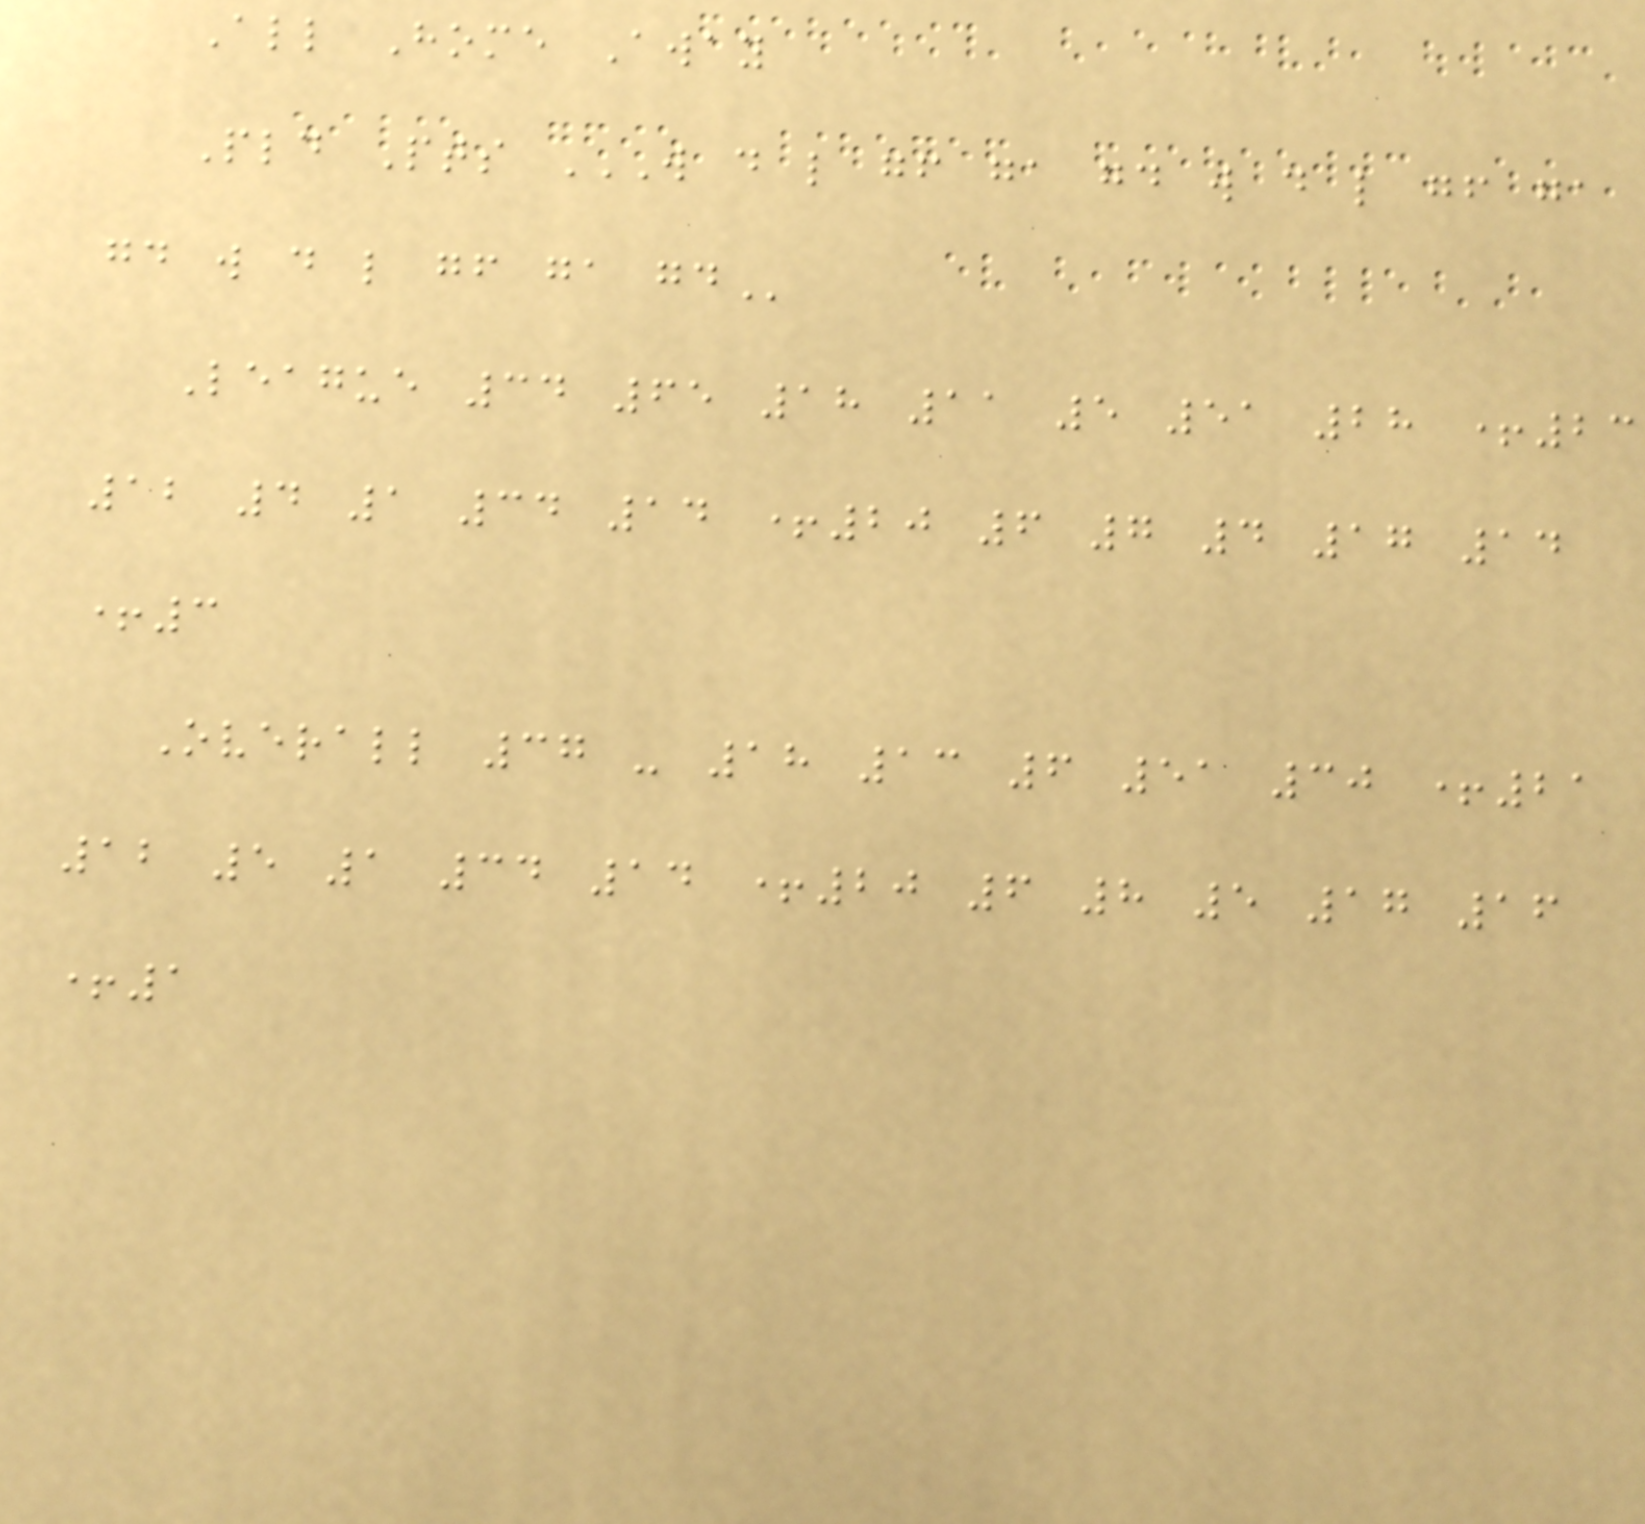All Home Away
Pld Pts W D L GF GA GD W D L GF GA
GD W D L GF GA GD
League 34 65 18 11 5 51 28 +23
12 4 1 34 14 +20 6 7 4 17 14
+3
Overall 37 - 18 13 6 51 30 +21
12 5 1 34 14 +20 6 8 5 17 16
+1
